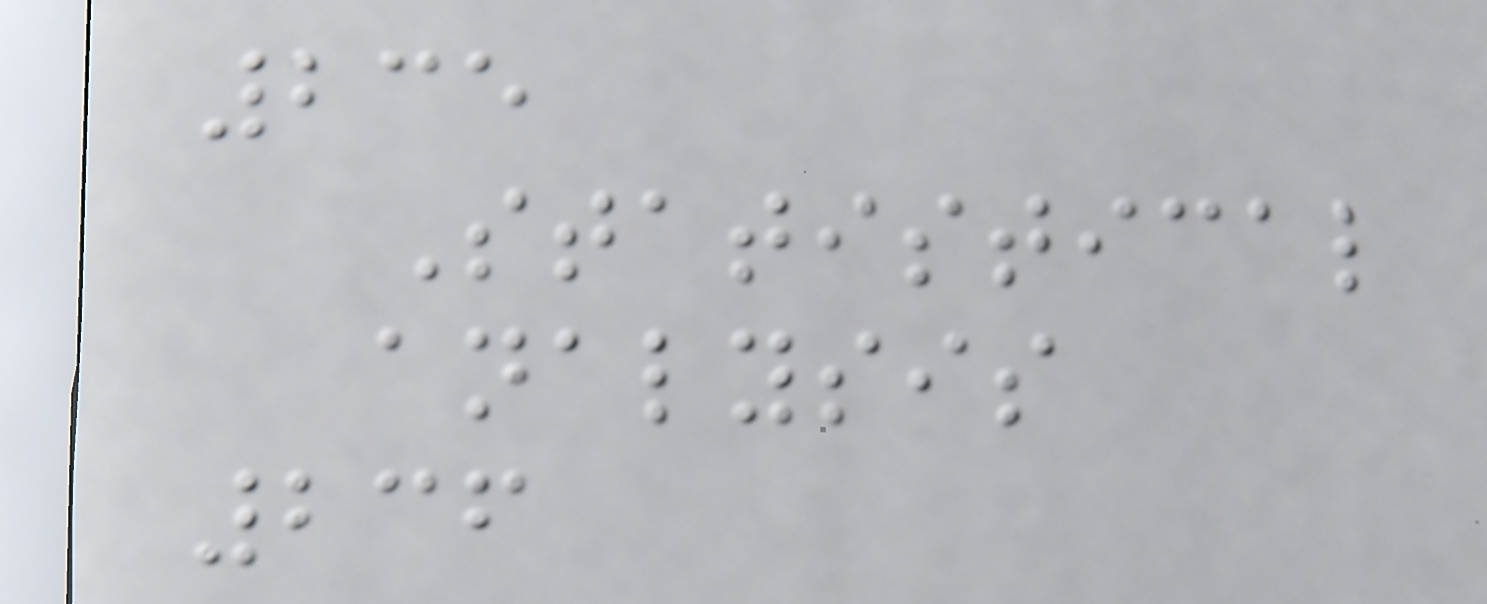235
Statistical
analysis
236
